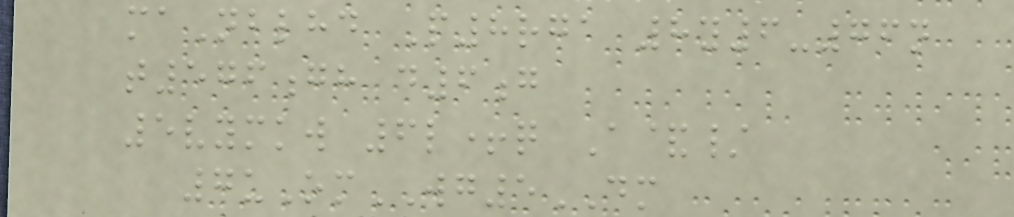maNblhd P8rga 8y6-76n
t576gh d6g
5vymkw 6l+q A&/
7uOmWG5DM
